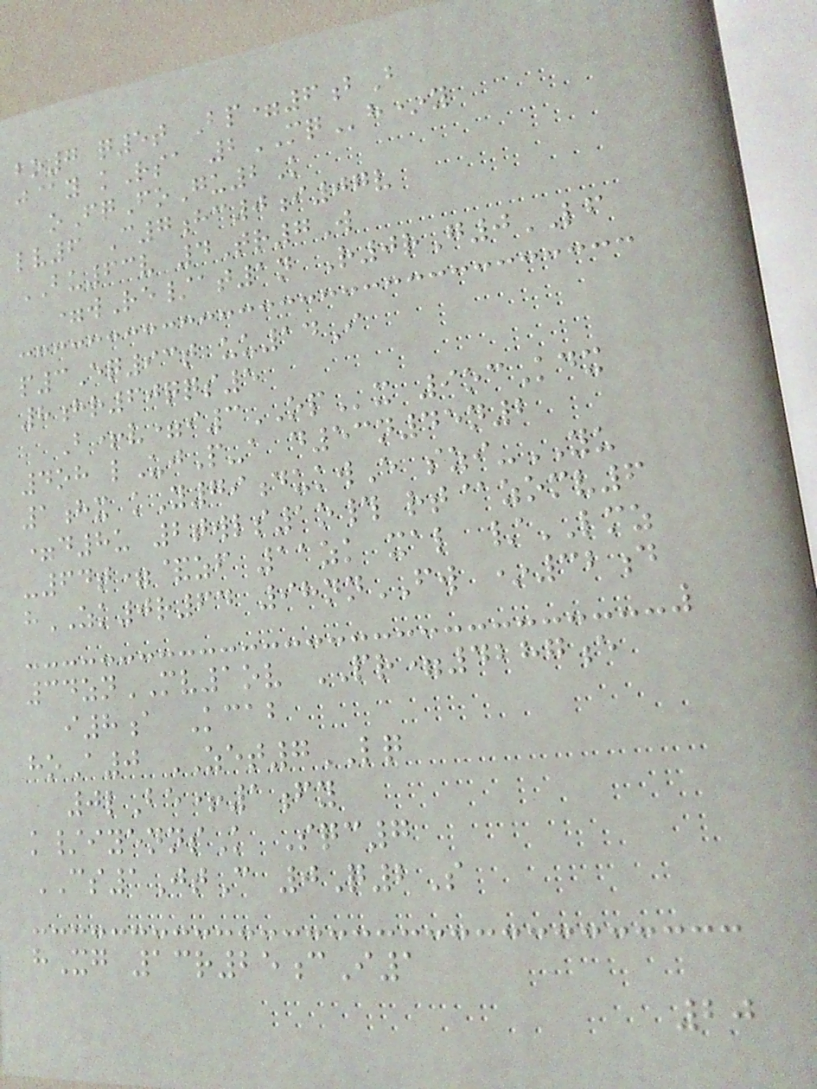bo7 q5t Bp=6bB
j@y kRsa 2MQh*y
oFqFoGu2K
lv6 C7hc0i07v
BU63v 4Tr7W
=wRe/at1n R0rG0LF
p3Eq93t uu14I
8hr60qqs5
B+v=i3OPx 9ocKdx
4oh lUjP-a d53n45n2
1hx kY79dukwE szi-YU
=d8u 2twls1o# rt@zomv6
-64t=&zf 11zk xal /LMZ
hZK0r64 98nnFW *32d
34znMV1ov PR=4287e
i8a Kcab
hoA0 ZET7LQ
0lBe+1fy
k/iyennsK Sqc7
CS1JtC 0Q2S
hXg 13r25cI1
20
